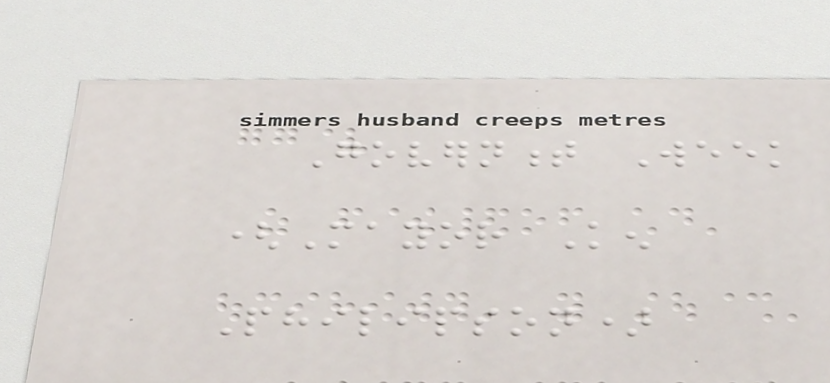Government Week
(Mayor Ken
Philipson)
